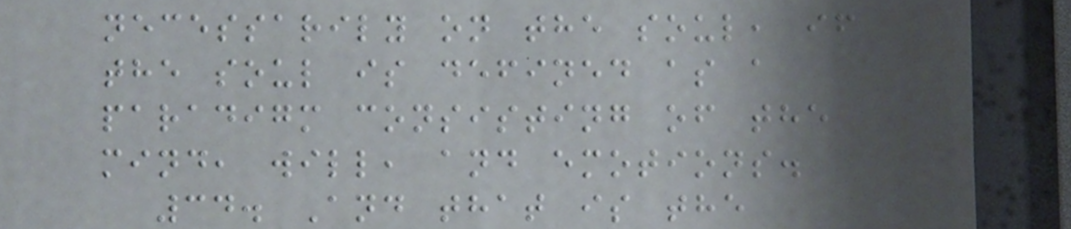necessarily on the soul, if
the soul is defined as a
paradigm consisting of the
mind, will, and emotions.
34. And that is the
